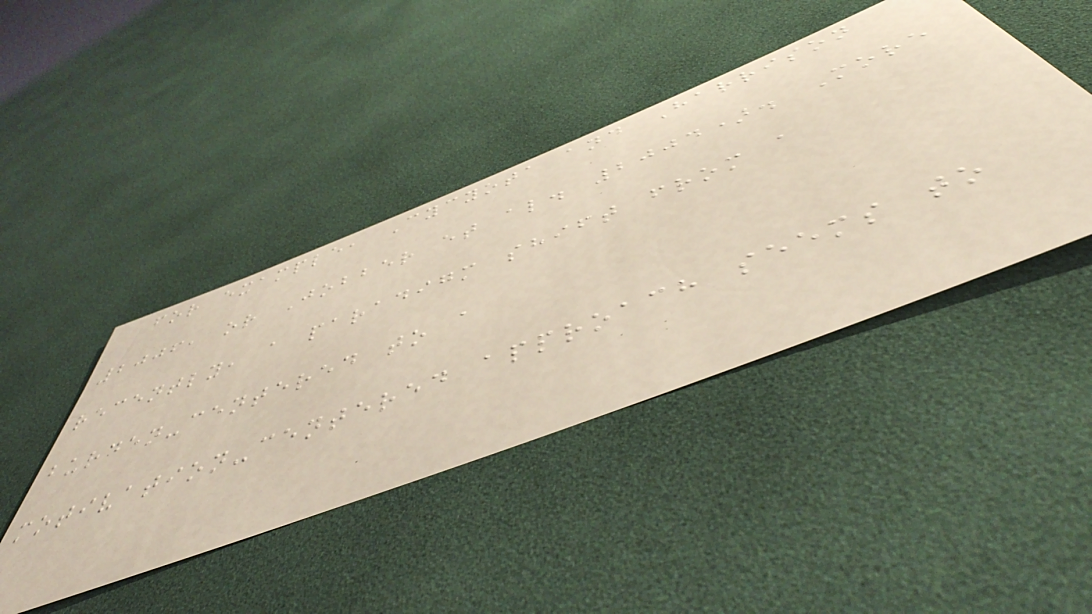for example, Cycyota and Harrison
2006, or Jobber et al. 2004). More
recently, a paradigm shift from a
burden-centered to a
motivation-centered approach seems to
